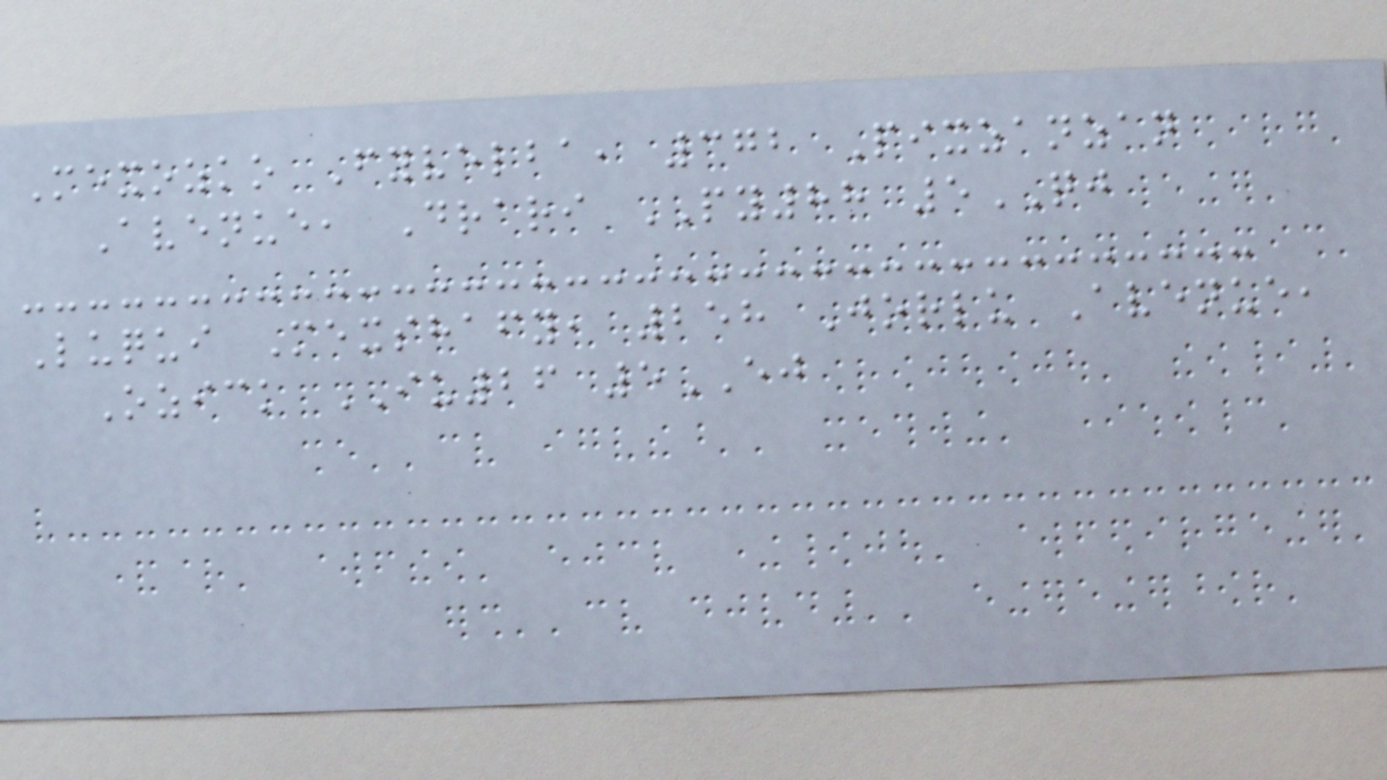Mexozko Fyvelba, 372 Pixzanzan
Avenue, Drari PY88 5QJ
Luqui Mexshafy, 258 Jorlu Avenue,
Ozick IU26 5EJ
